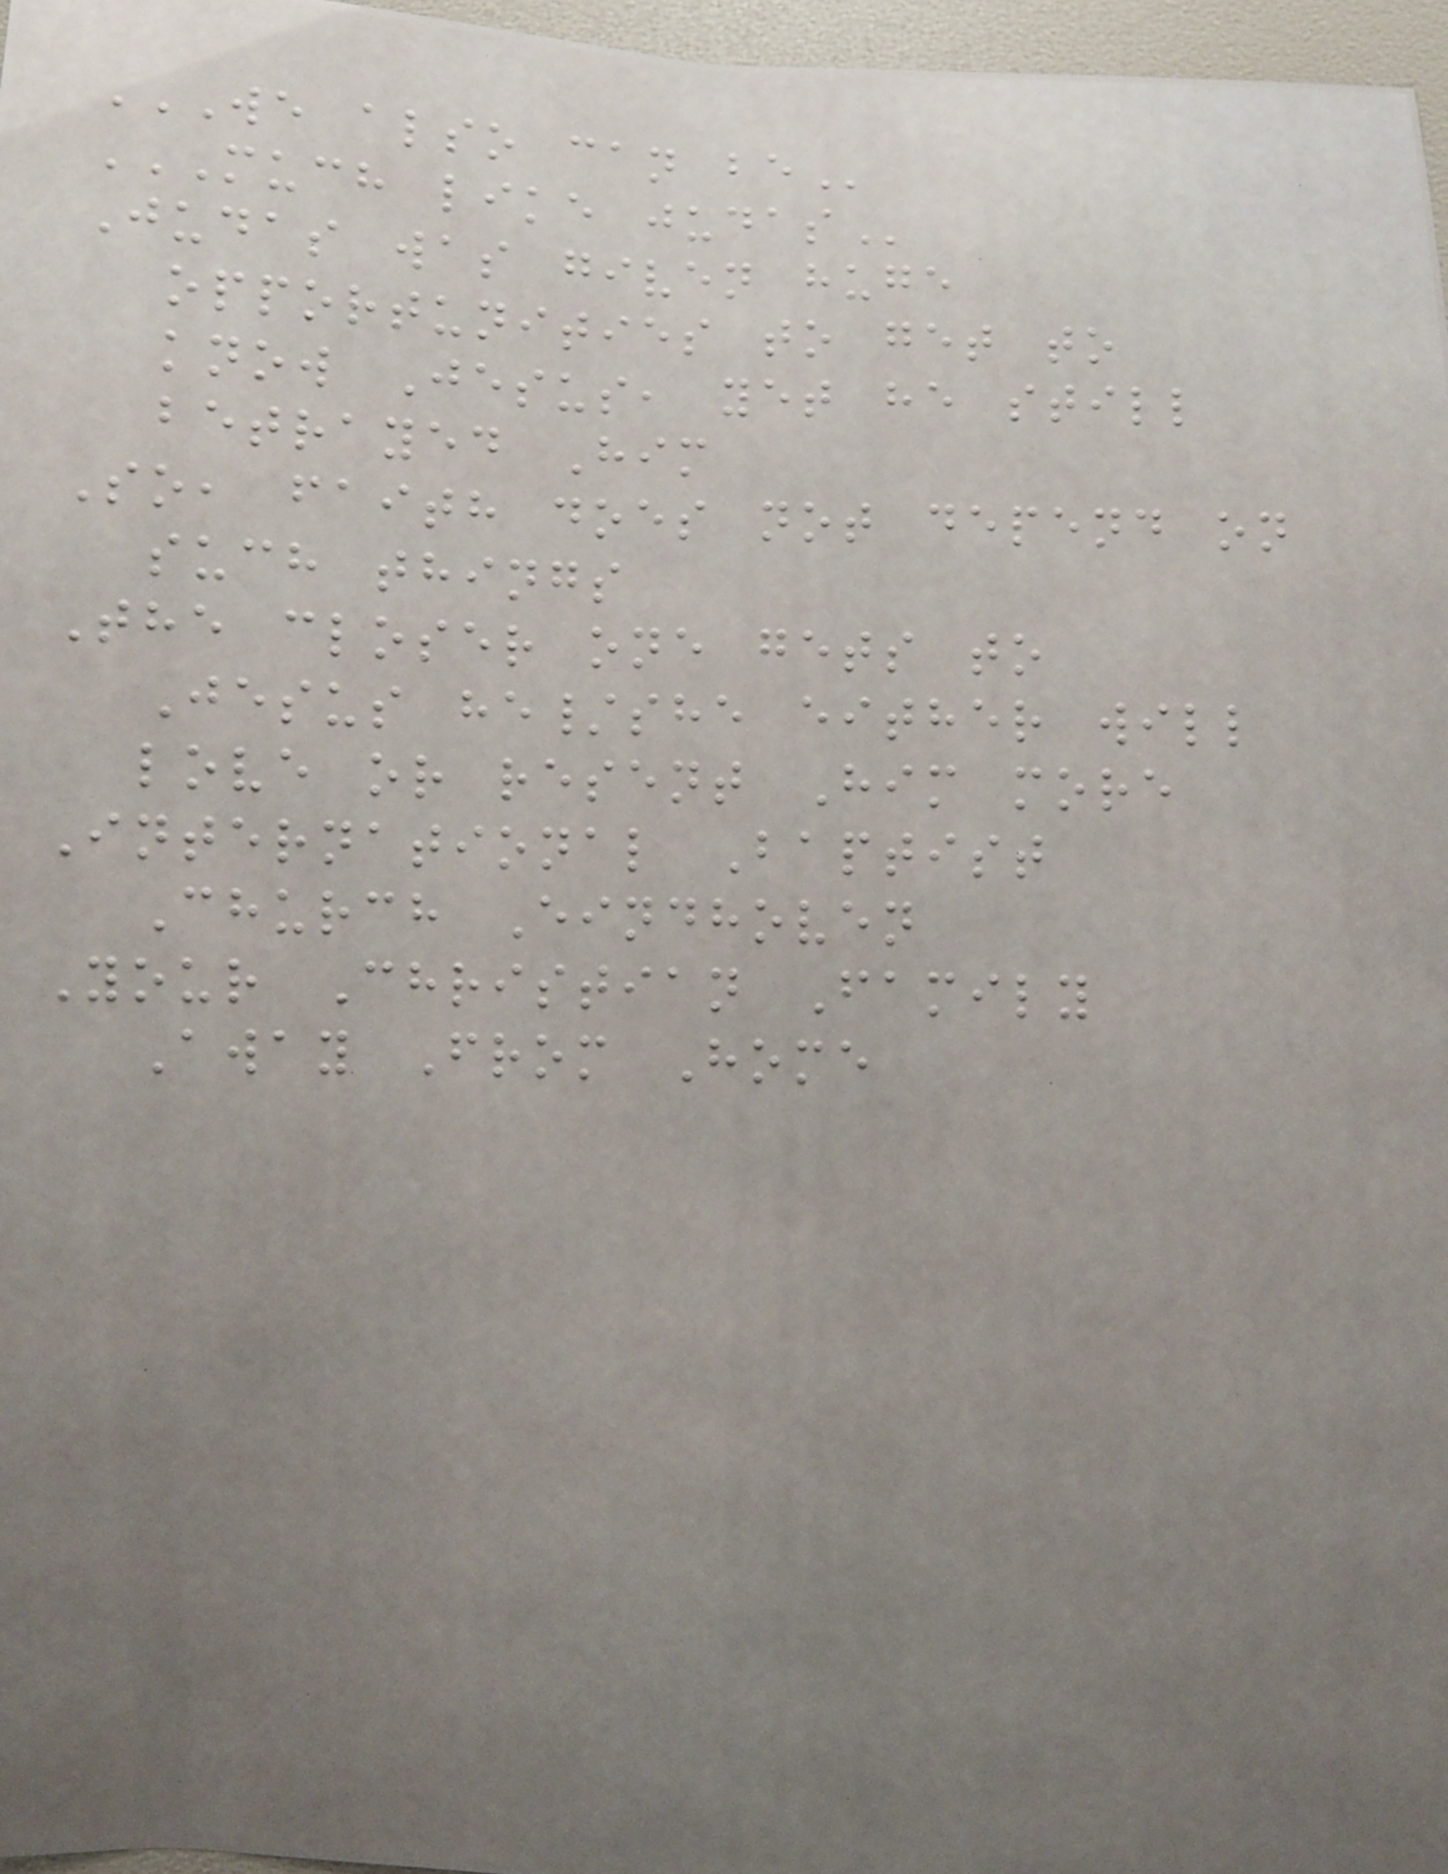WE ALSO CAN BE
MUCH LIKE JUDAS
Judas was given huge
opportunities to get to
know Jesus, yet he still
betrayed Him
So, faith does not depend on
such things
The closer one gets to
Jesus he/she either will
love or resent Him more
International Baptist
Church Eindhoven
Your Christian Family
Away From Home
